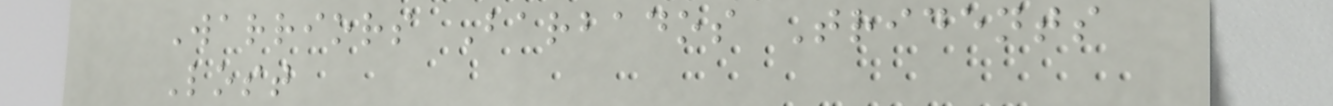Warriors Barbados Tridents
Lost
